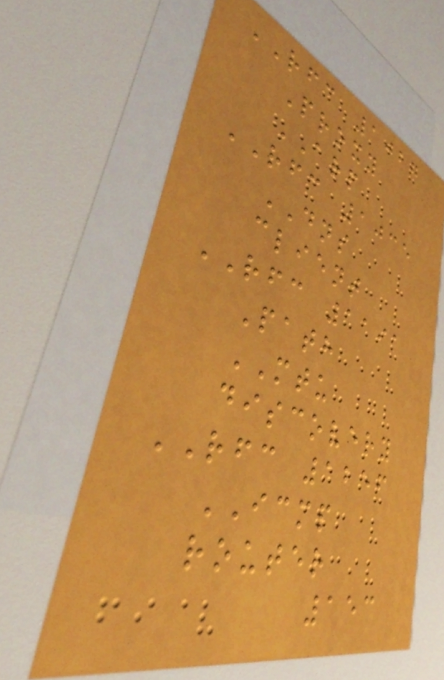RFC 1027
Proxy
ARP
RFC 1035
DNS
client
RFC 1191
Path
MTU
discovery
RFC 1256
ICMP
router
153
